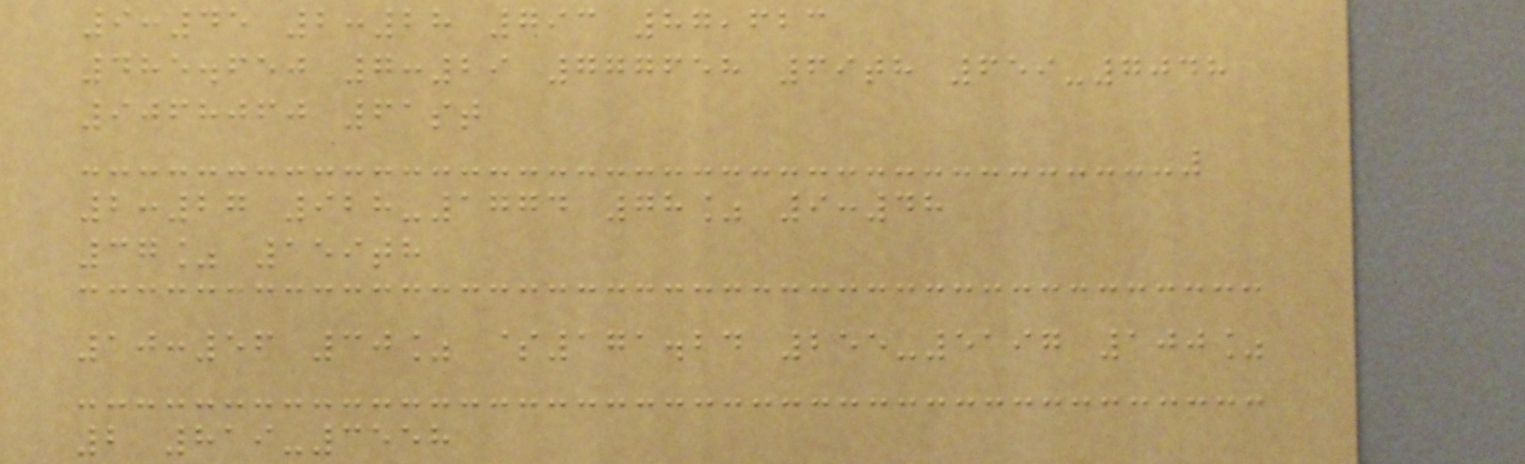9:45 2:28 793 87,623
485.650 7:29 777658 69th 659-7048
9068060 61st
2:27 928-1774 78% 9:48
37% 159th
10:56 30% $171.24 255-5197 100%
2 819-3558
